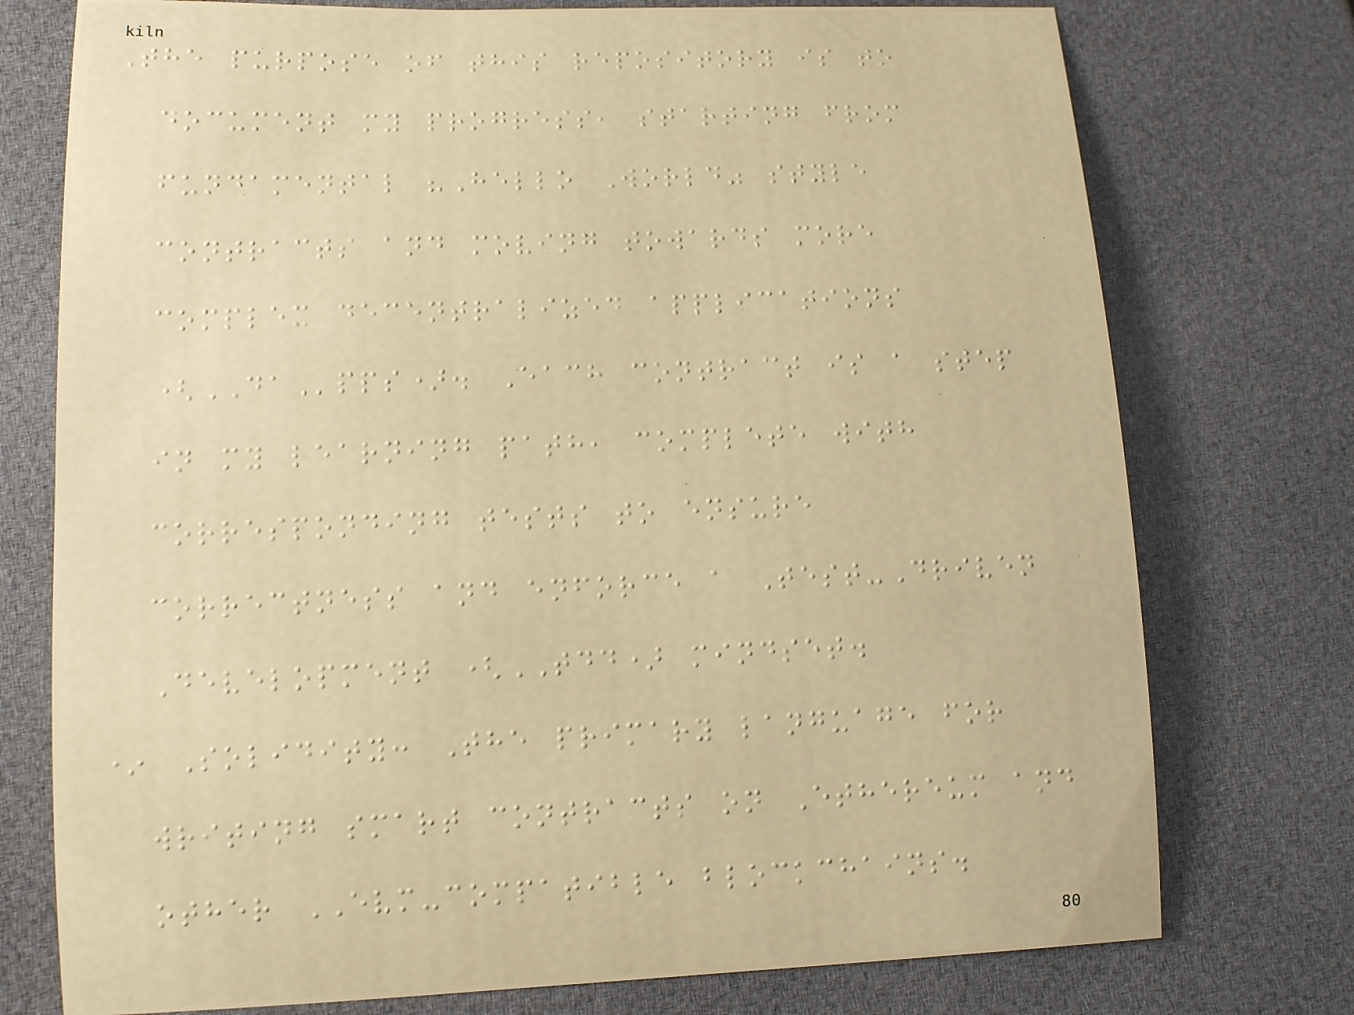The purpose of this repository is to
document my progress, starting from
fundamental "Hello World" style
contracts and moving towards more
complex decentralized applications
(DApps). Each contract is a step
in my learning path, complete with
corresponding tests to ensure
correctness and enforce a Test-Driven
Development (TDD) mindset.
* Solidity: The primary language for
writing smart contracts on Ethereum and
other EVM-compatible blockchains.
